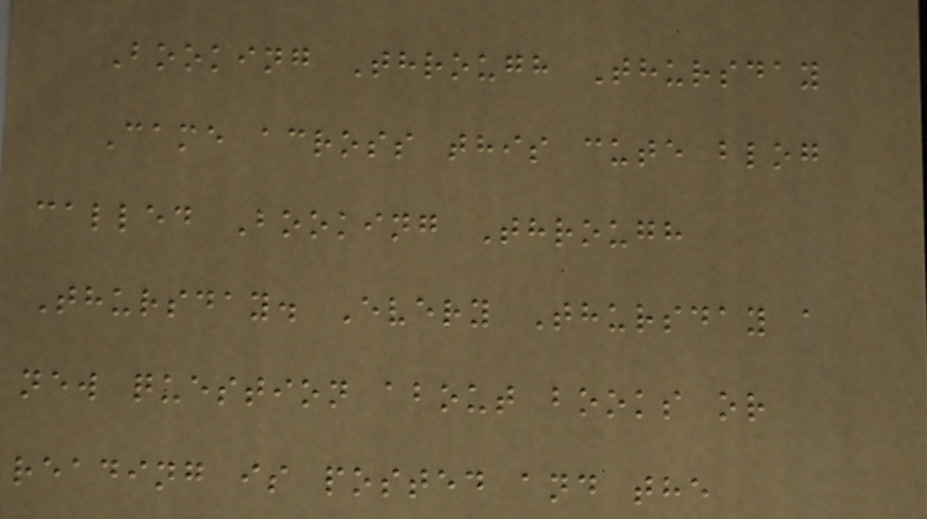Booking Through Thursday
Came across this cute blog
called Booking Through
Thursday. Every Thursday a
new question about books or
reading is posted and the
